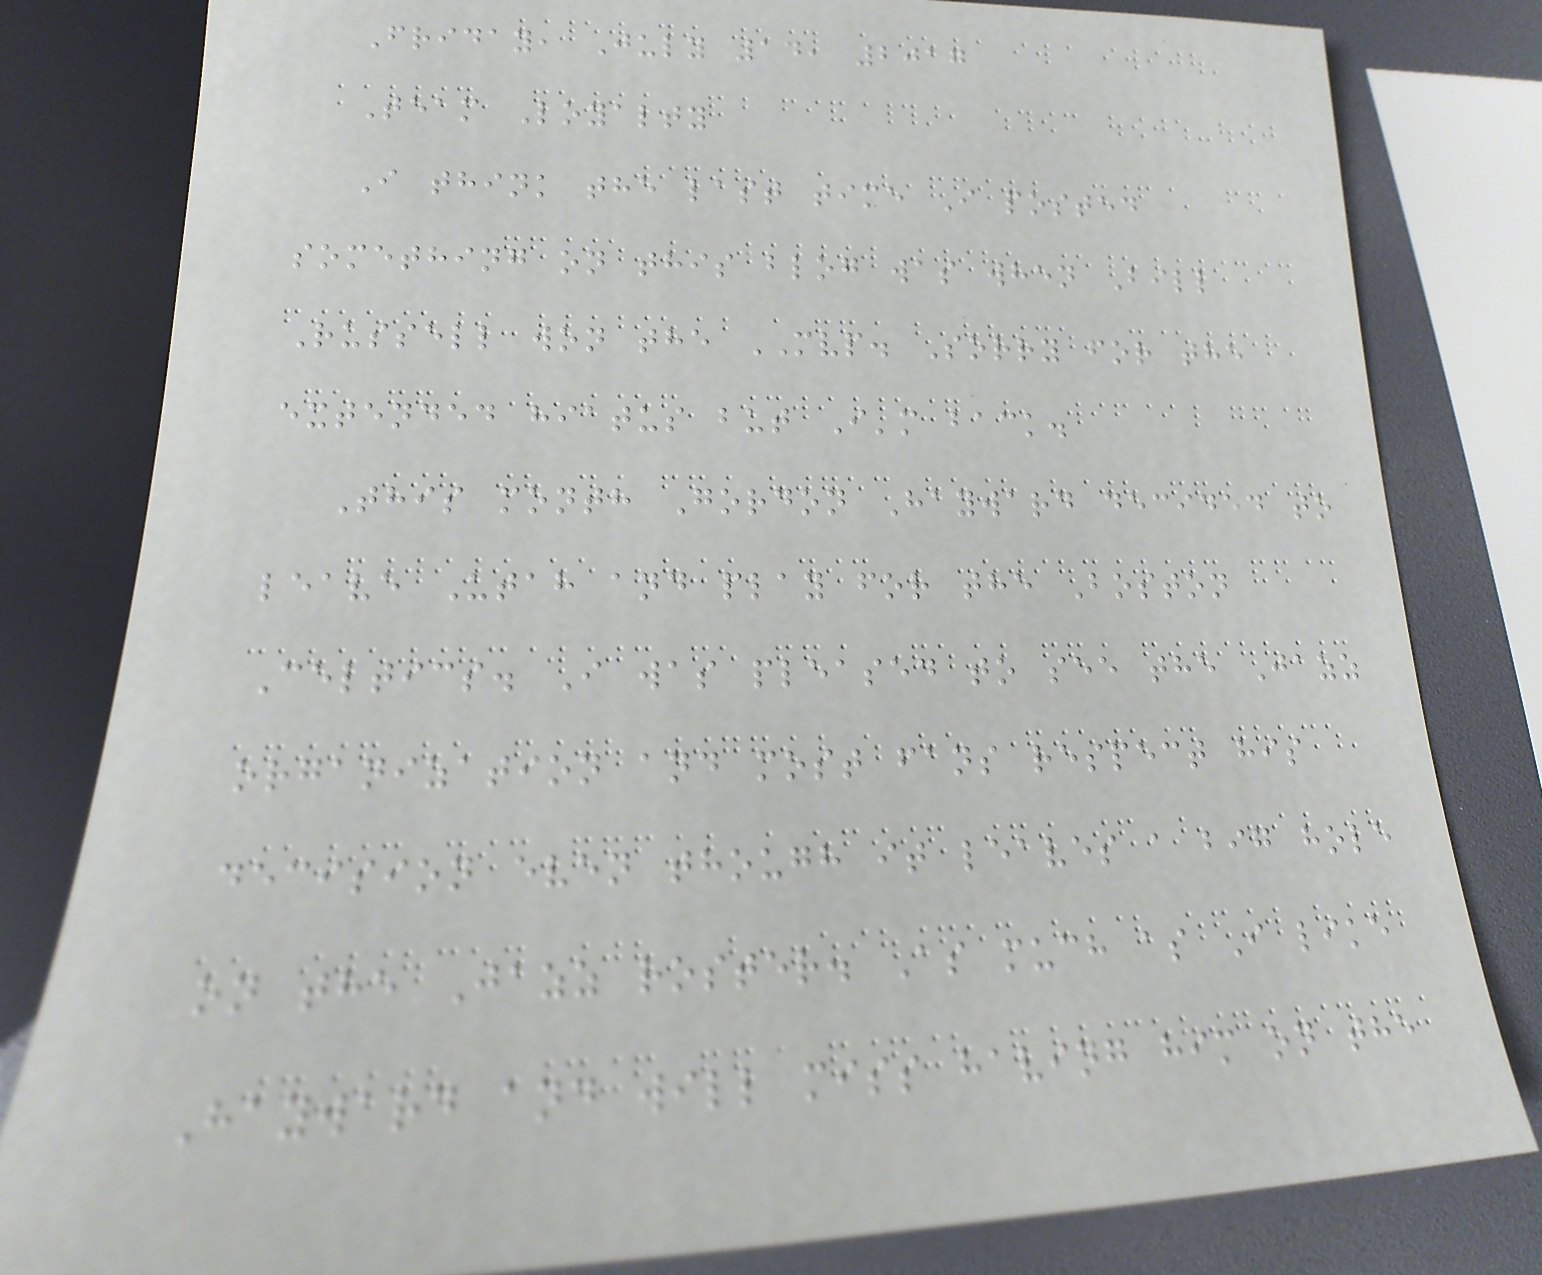Friday, July 14, 2017
Team Loyalty
I think the last time I posted
something on this blog was when Bill
Russell won the MVP. Sorry for the
extended hiatus but I'm back.
This month Gordon Hayward decided to
leave Utah and play for the Boston
Celtics. I was pleased to see the Jazz
organization and most fans respect his
decision even though it leaves a big hole
on the Jazz roster. As much as I like
Hayward and will miss having him on the
